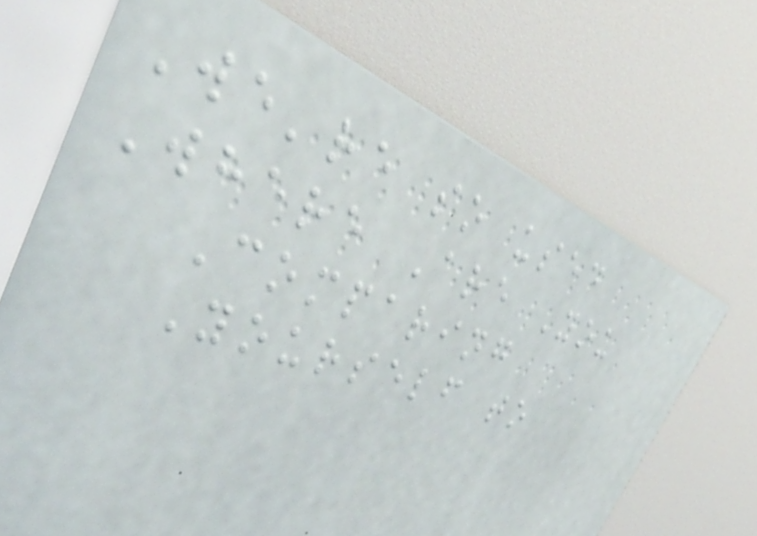We're so used
Where Are You
Comparing
Yourself to
